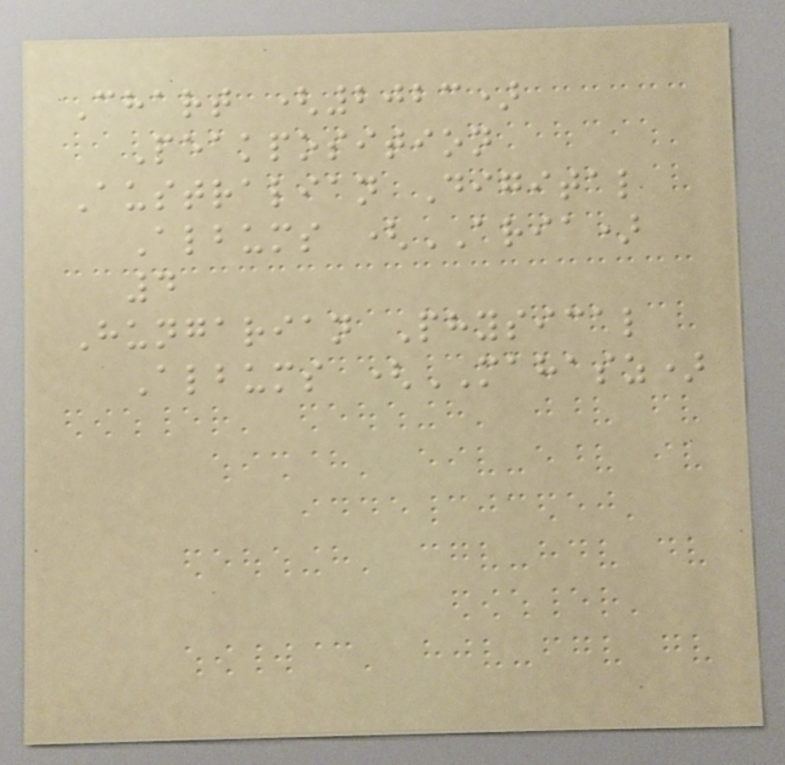Chart (2023)
Peakposition
Australian Digital
Albums (ARIA)
4
Hungarian Physical
Albums (MAHASZ)
